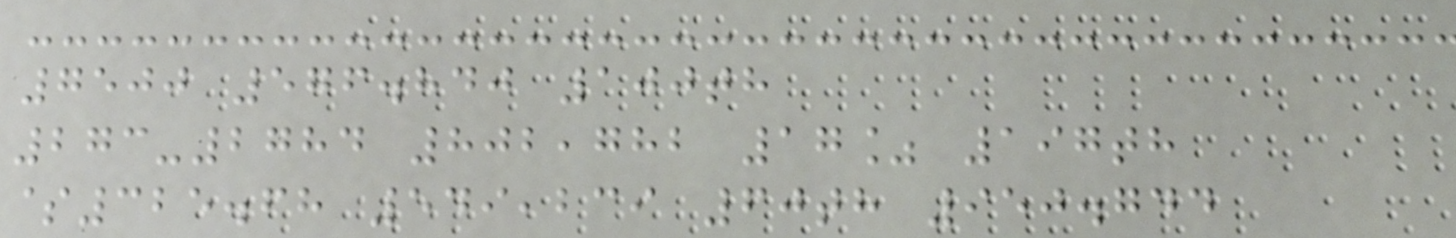7500 576.840 100th
273-2784 802,782 17% 197th
$325.68 549,239 60th 950.744
